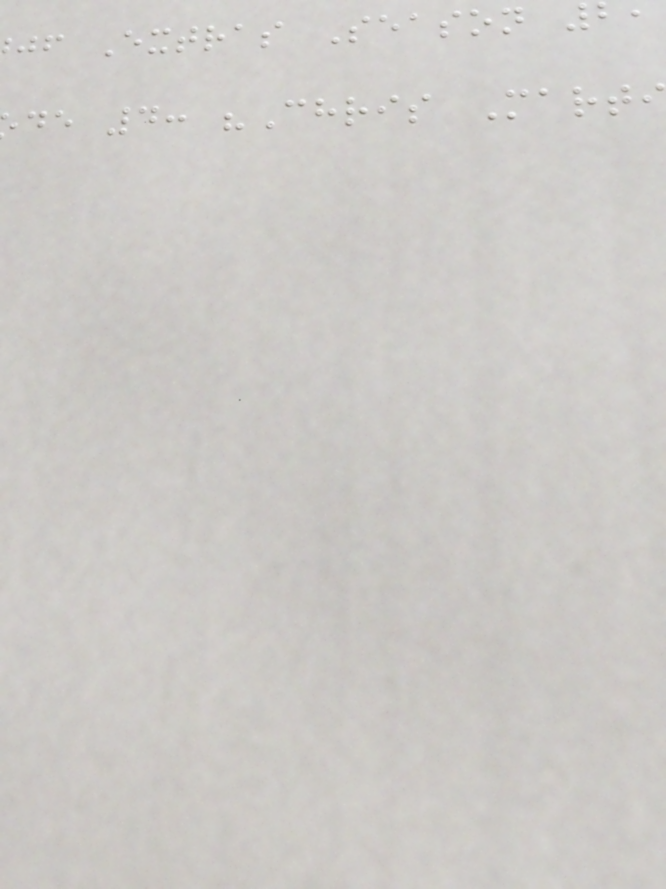jf Extras Season
de 4: "Chris Mart
